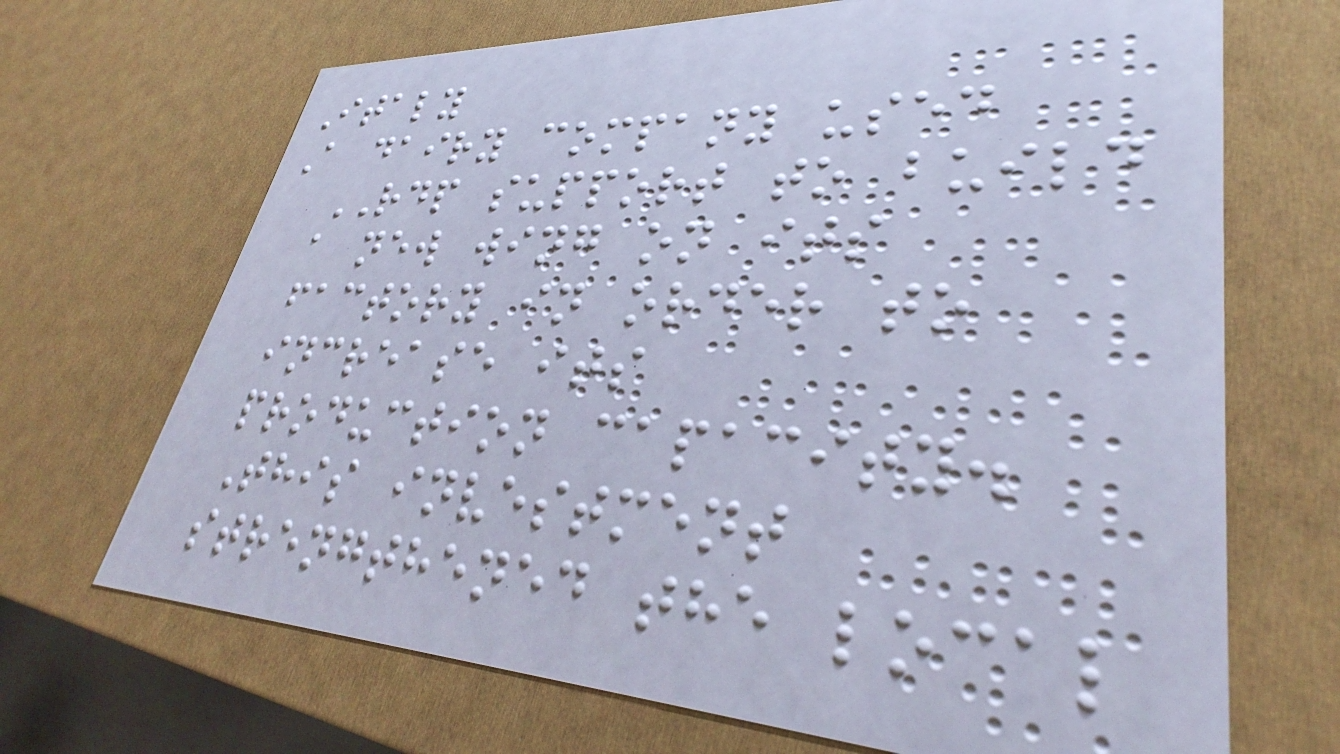Italy
A dairy company used
RDP support to build
a new wing on its
factory in order to
increase its
production capacity.
This investment
strengthened the local
